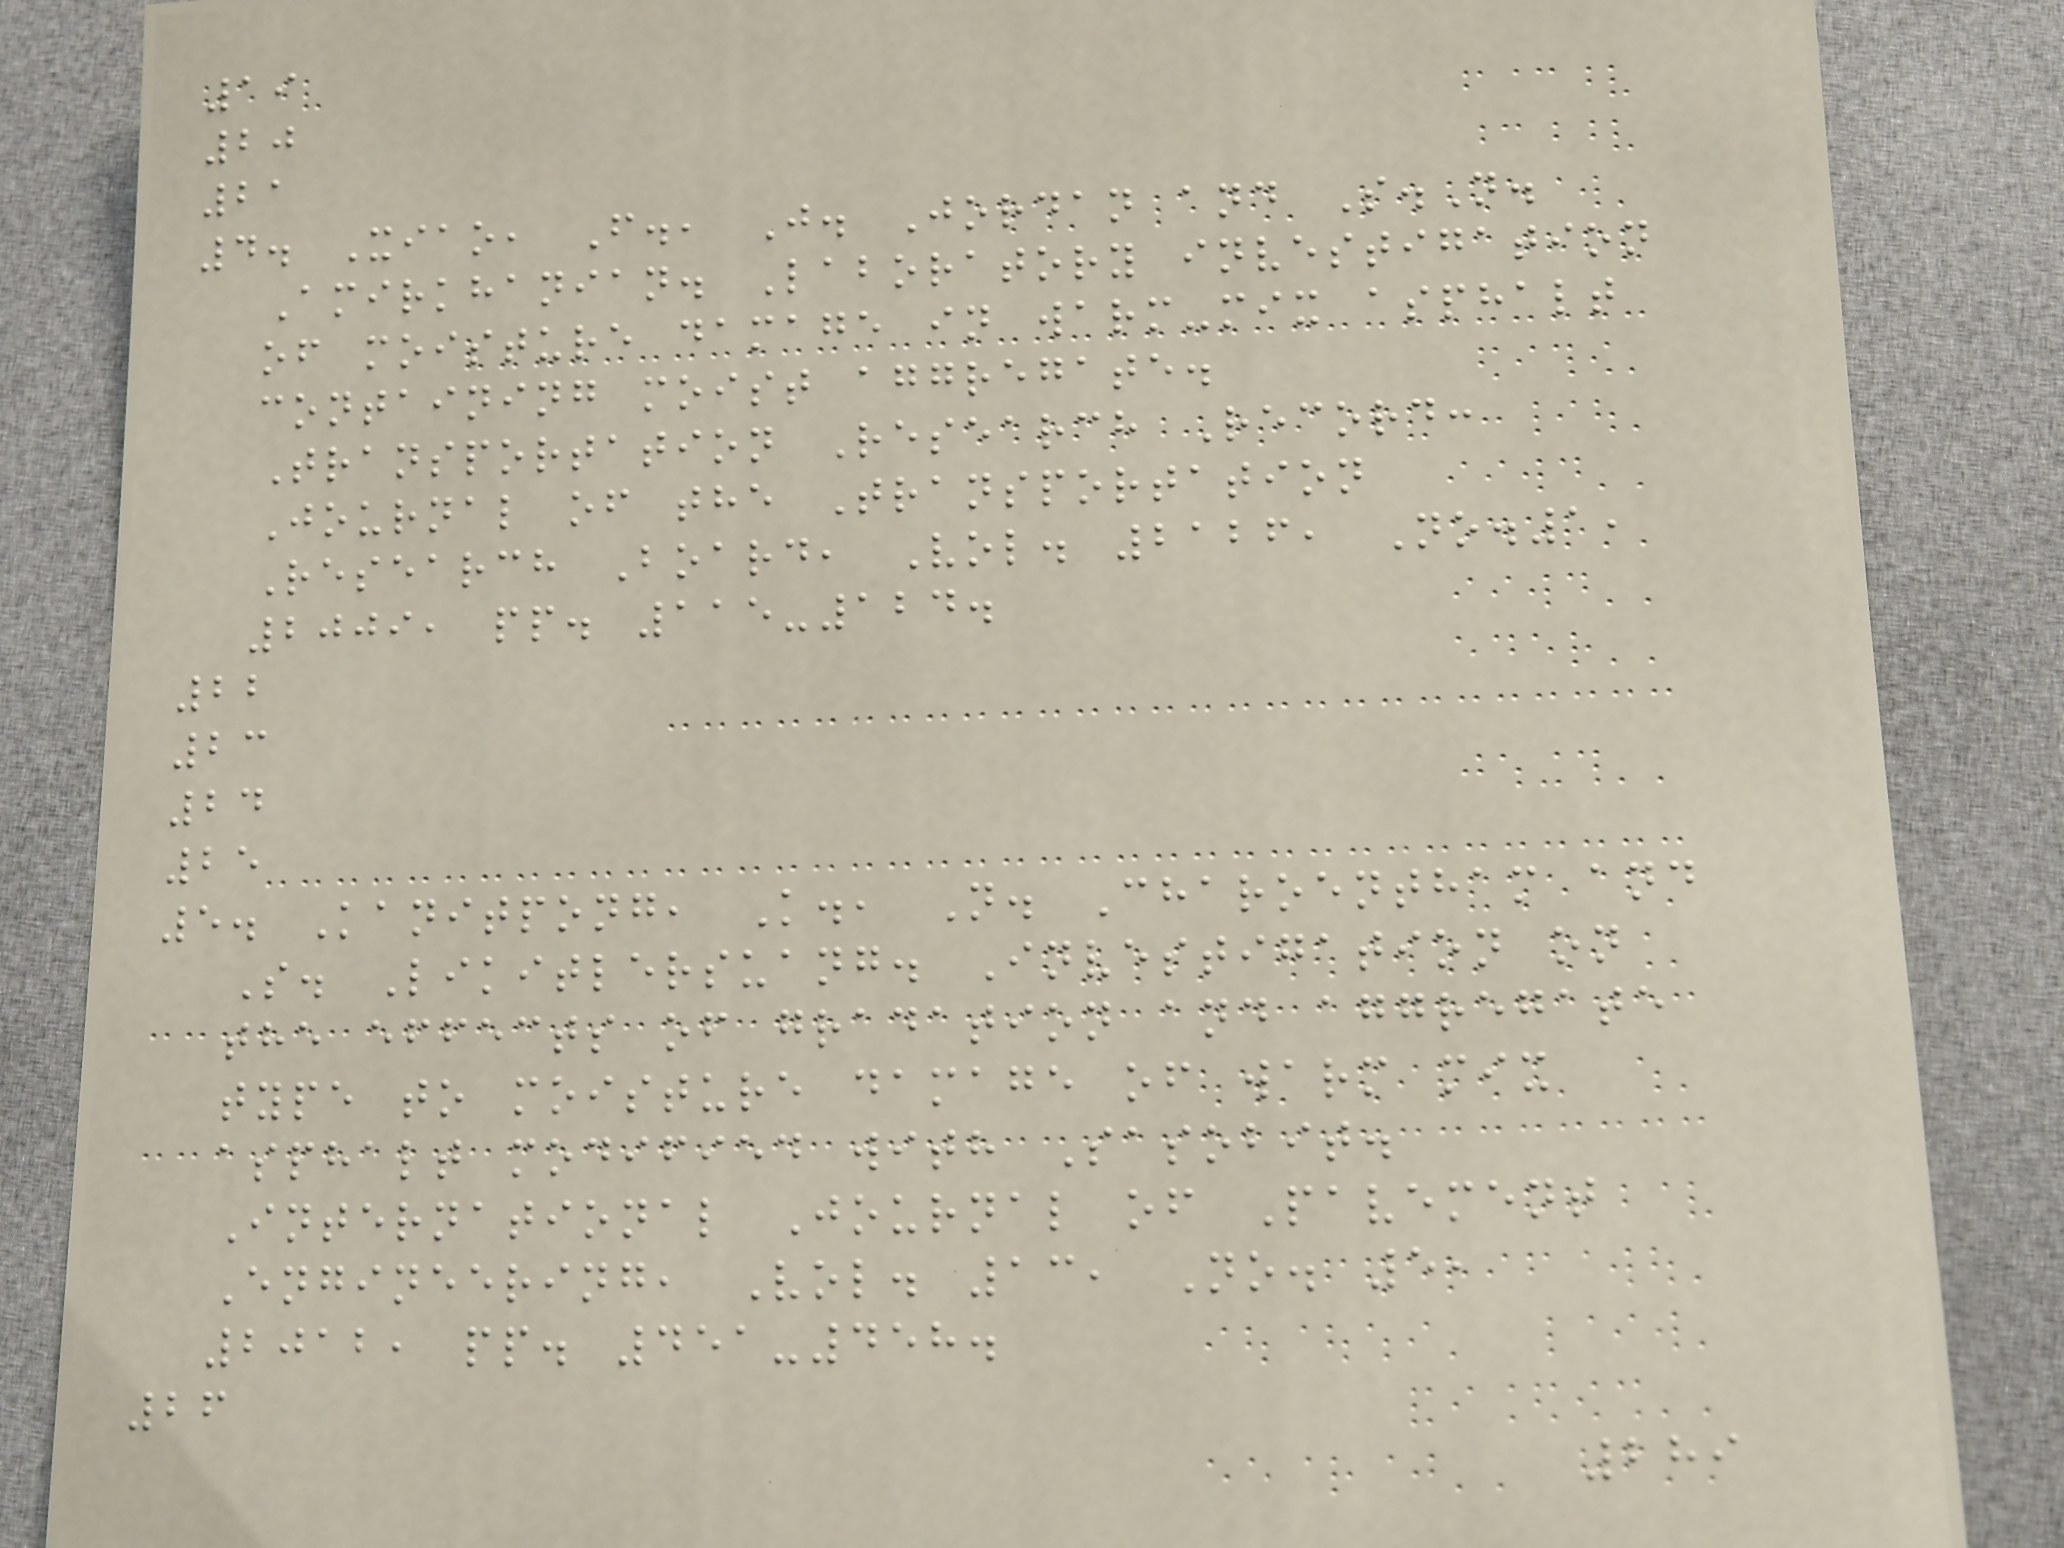19
20
21
4. Xiao, F., J. Jordan and S.N.
Amirkhanian. Laboratory investigation
of moisture damage in warm-mix asphalt
containing moist aggregate.
Transportation Research Record:
Journal of the Transportation
Research Board, Vol. 2126, No.1,
2009, pp. 115-124.
22
23
24
25
5. Kanitpong, K., N. Charoentham and
S. Likitlersuang. Investigation on
the effects of gradation and aggregate
type to moisture damage of warm mix
asphalt modified with Sasobit.
International Journal of Pavement
Engineering, Vol. 13, No. 5,
2012, pp. 451-458.
26
289
